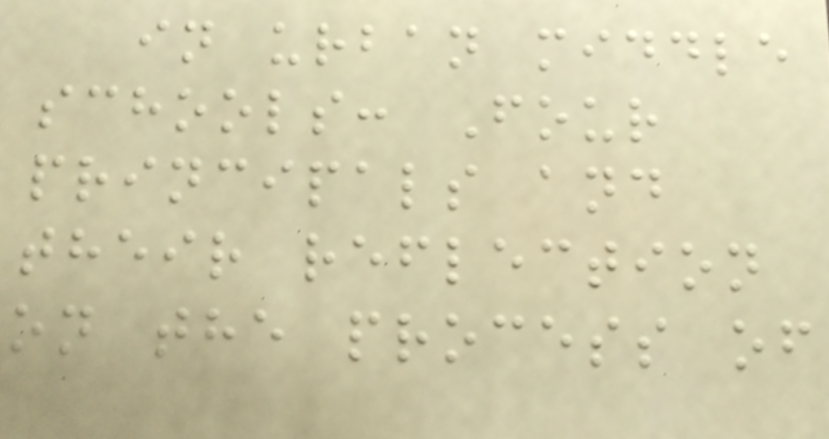in urban middle
schools: Four
principals and
their reflection
on the process of
